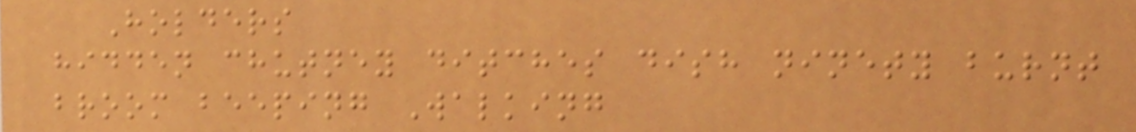Holders
hidden chutney ditches dish ninety burnt
broom beeping Walking
